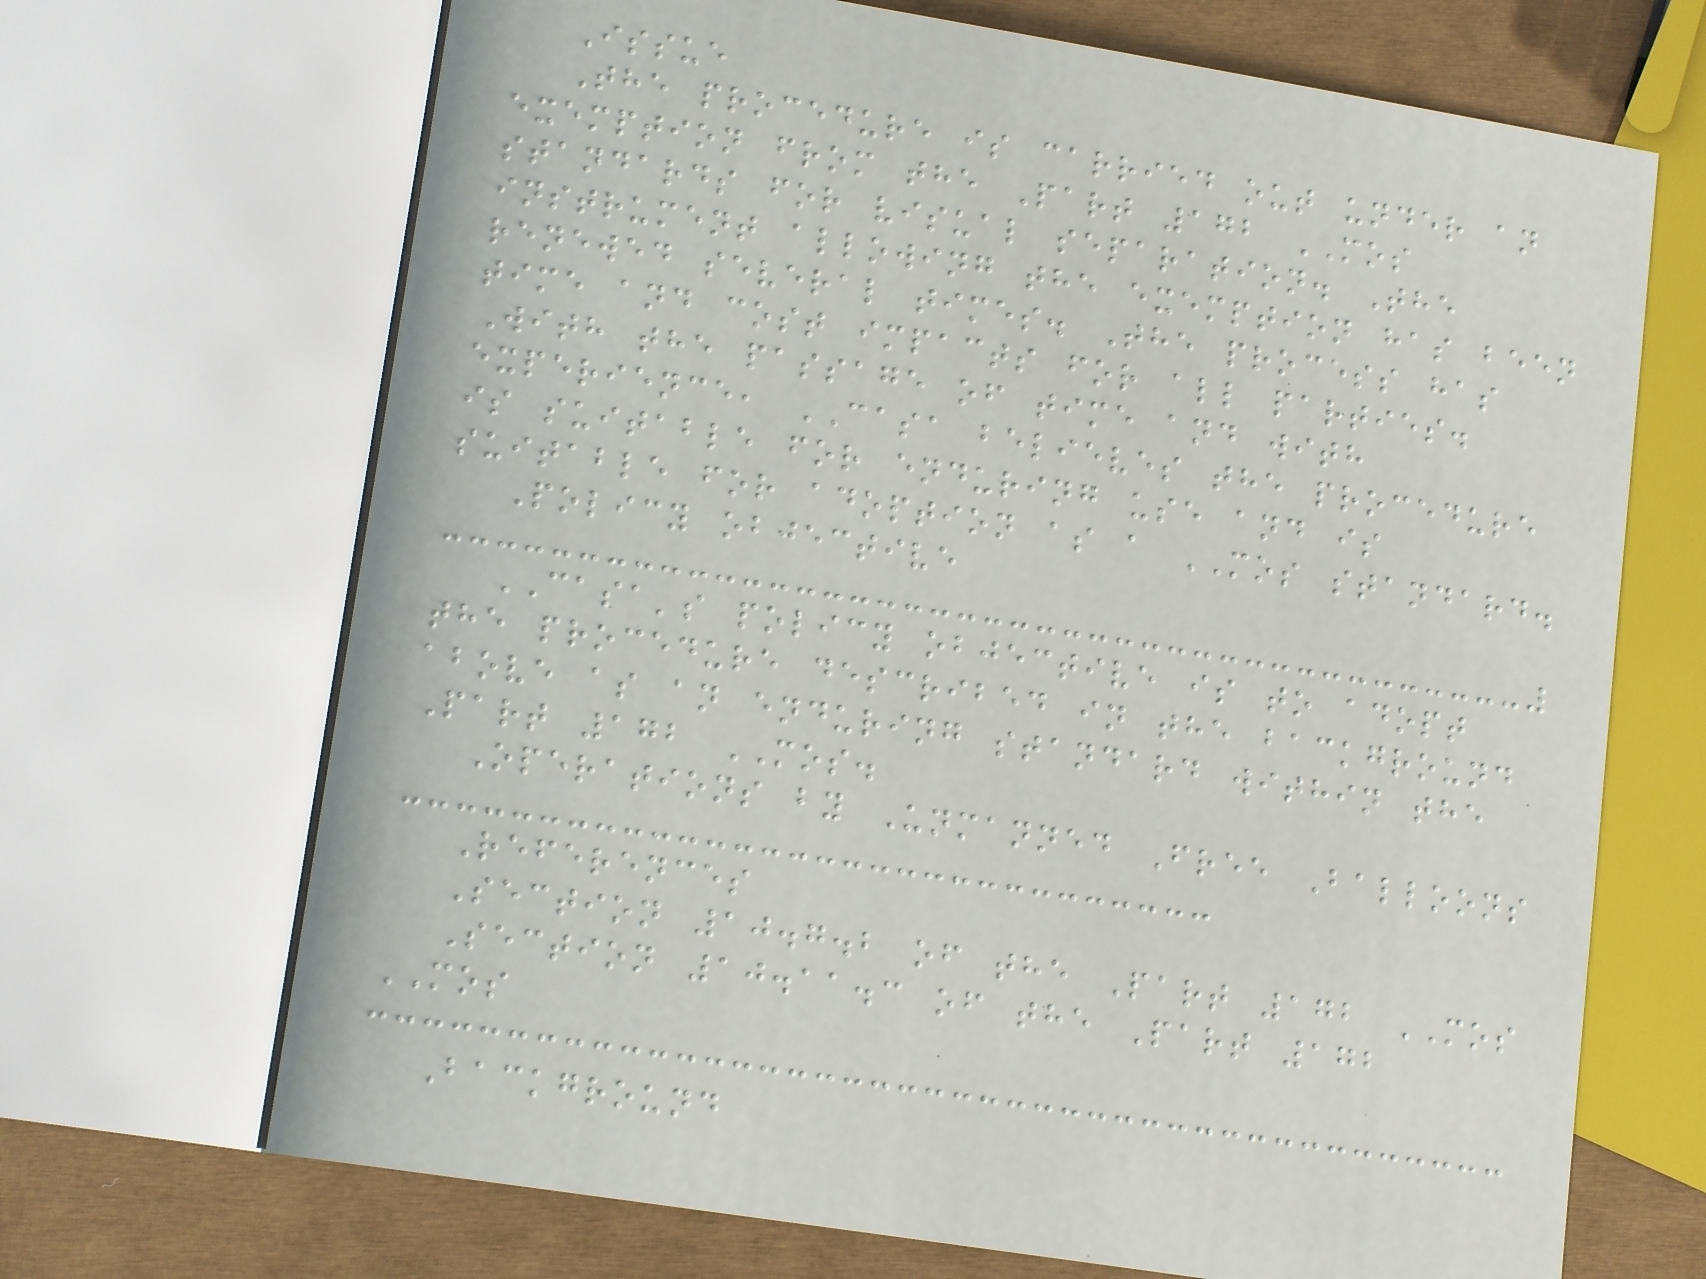Issue
The procedure is carried out under an
exemption from the Part 172 MOS
standards for visual separation. The
instrument allowing the exemption has been
renewed several times. The process has
time and cost impacts for all parties.
With the passage of time and with
experience, CASA believes the procedure
is suitable for enduring use and is
suitable for adoption as a MOS standard.
Policy objective
CASA's policy objective is to adopt
the procedure described in the background
above as an enduring standard within the
Part 172 MOS.
Operations by Unmanned Free Balloons
References
Section 10.7.2 of the Part 172 MOS
Section 10.11.3 of the Part 172
MOS
Background
